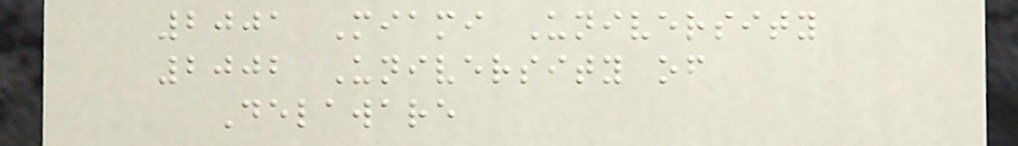2001 Miami University
2002 University of
Delaware
